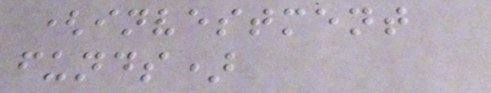(investment
funds)
